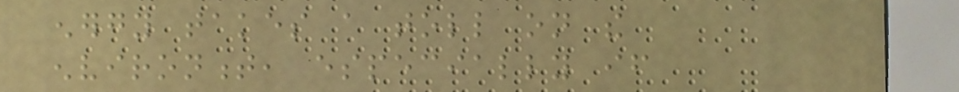energy takes a toll on the
environment, especially if
